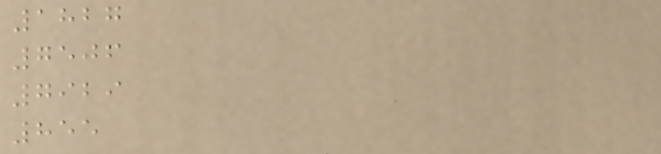1827
7506
7929
855
